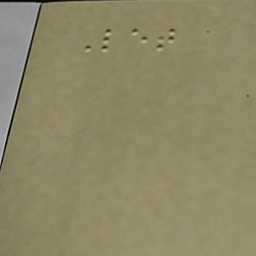Let
